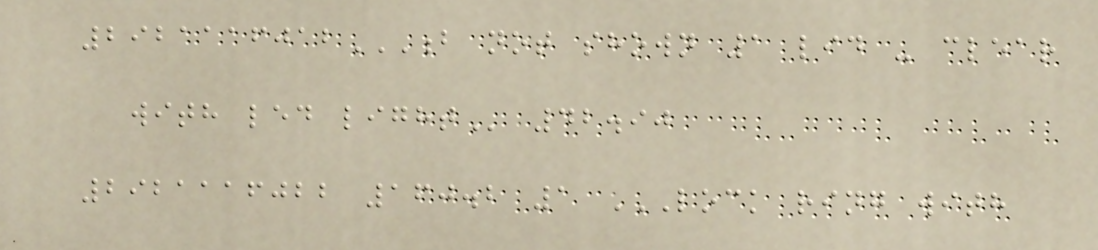2921116012B NOT SHOWN 1 LID - CLEAR
WITH LED LIGHT 42.90
2921116022 160.2 1 LOCK RING WITH
